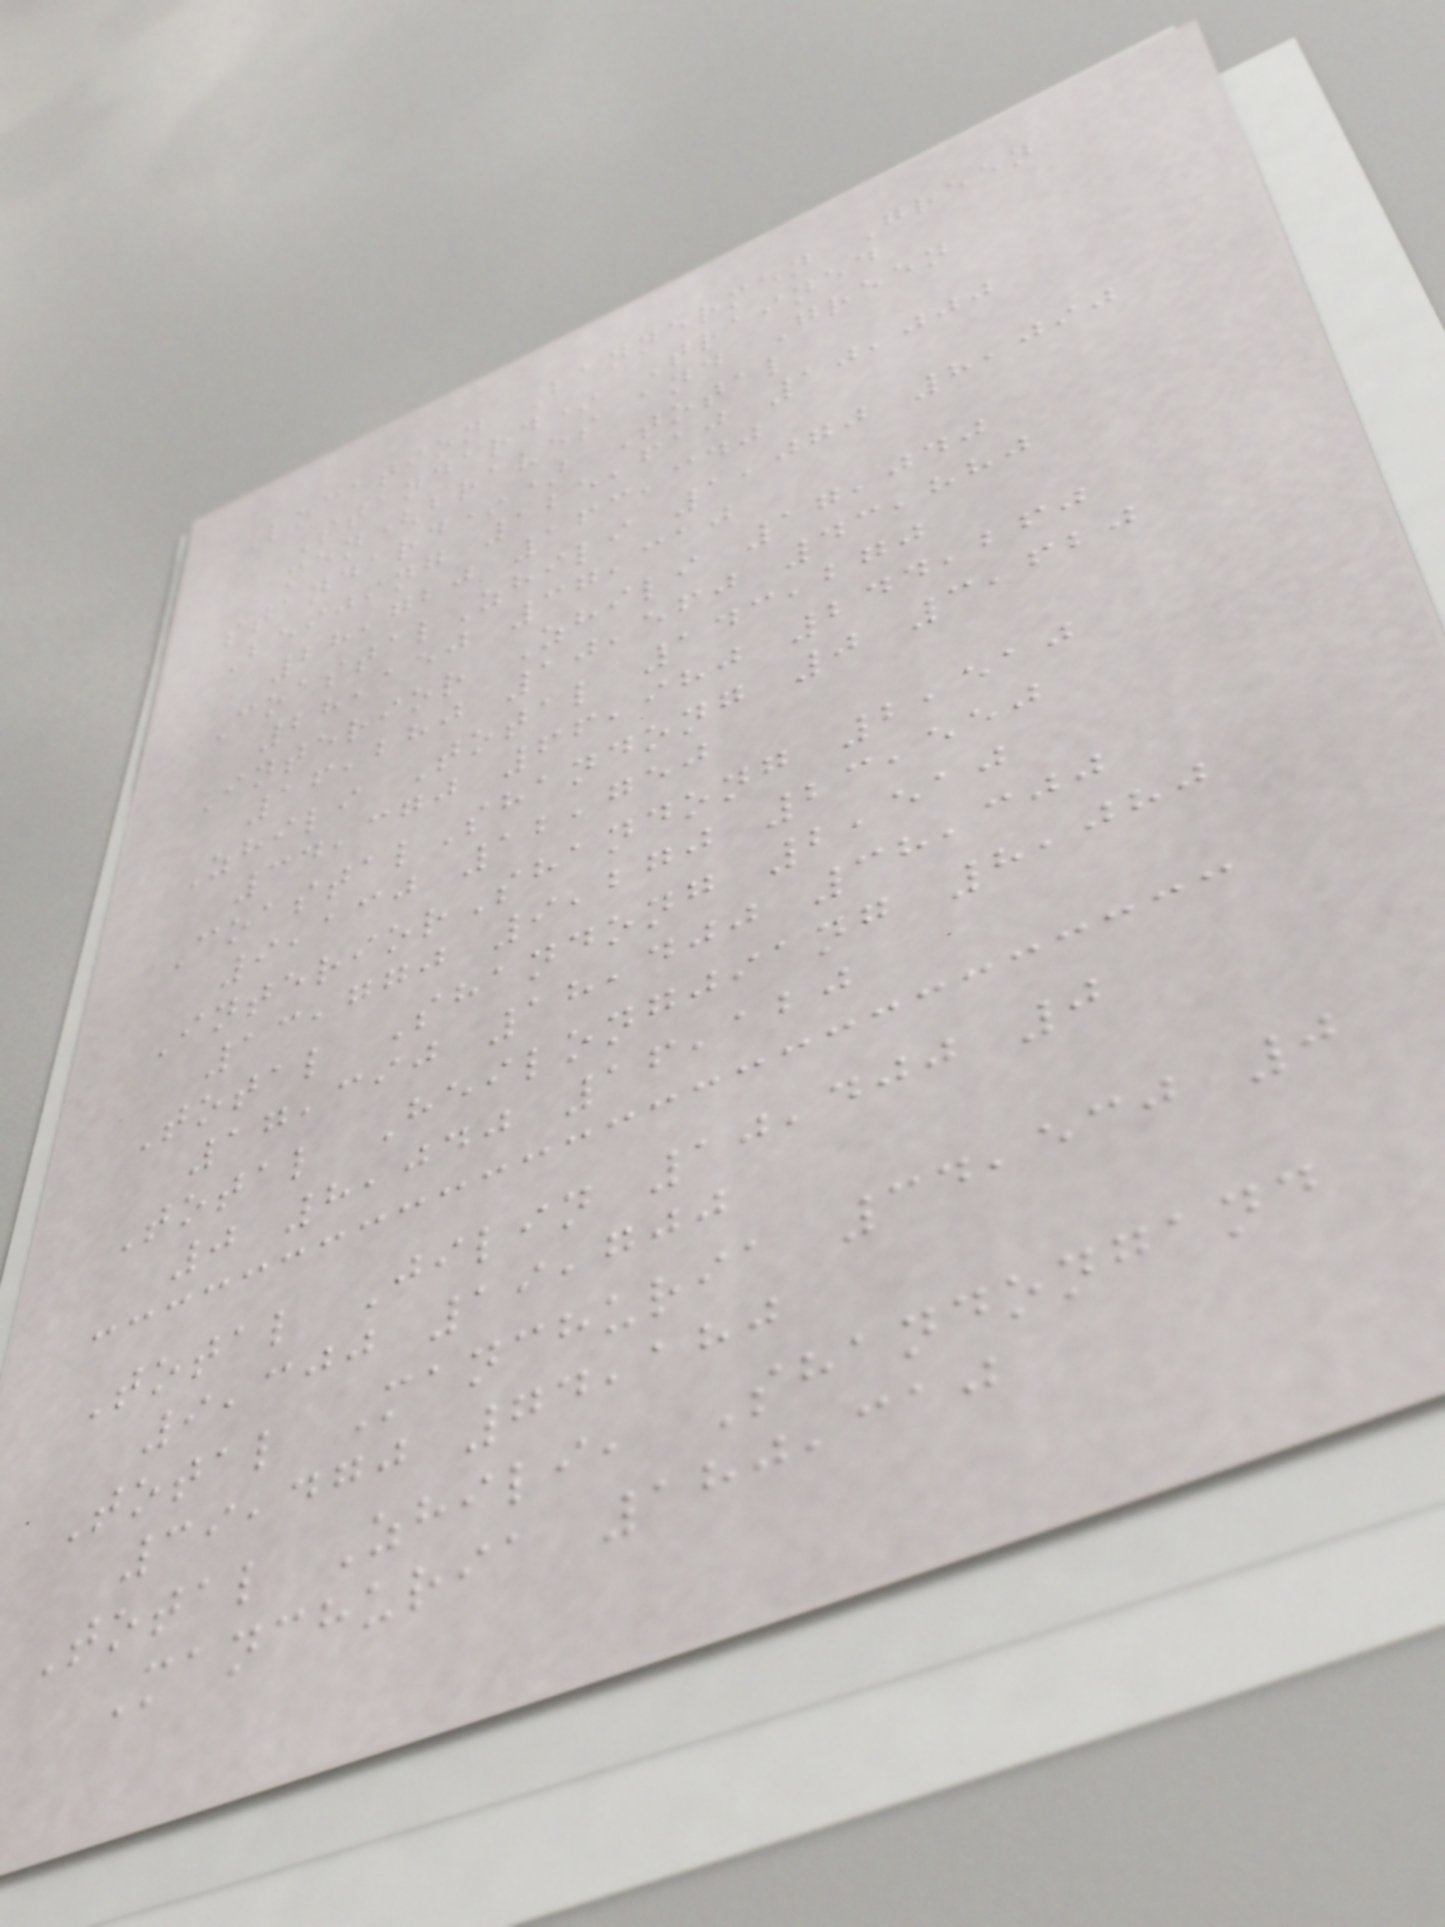Location Bannermen Green
Standard* Trained
men(braves and Green
standard*) Total
Beijing 125,610 10,000
28,720 163,340
CoastalZhili 1,070 8,090
28,150 37,310
Interior Zhili 17,040
16,280 10,560 43,880
Zhili Total 143,270
34,370 66,980 244,260
CoastalShandong 0 3,620
9,130 12,750
InteriorShandong 2,510
13,770 9,270 23,550
Total Shandong 2,510
17,390 18,400 38,300
Total Heilongjiang 8,080
0 8,040 16,120
Total Jilin 10,400 0
9,300 19,700
Total Manchuria 34,530 0
39,470 74,180
Total Zhili, Shandongand
Manchuria 180,310
